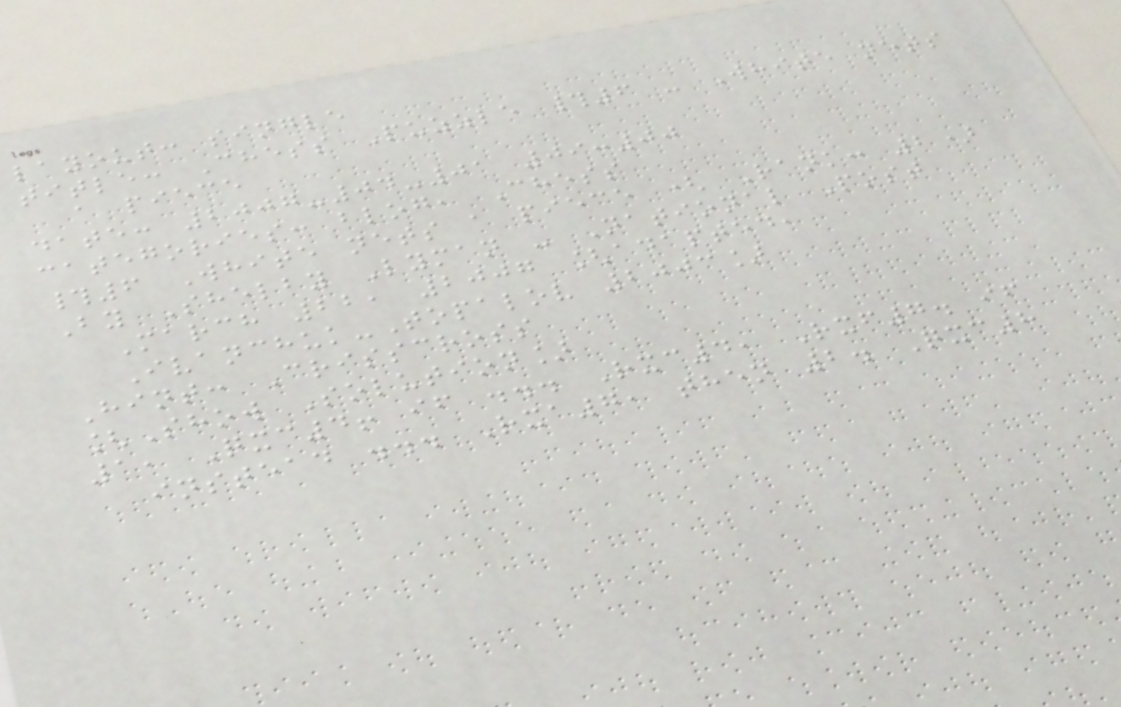layout: single
title: Chess Puzzle #6 - White nets
a piece
date: 2007-04-01 09:00
categories: blog, Chess
#6 White nets a piece ( Rank: 2)
By Shelby Lyman - National Post
March 22, 2007 [adapted,
Ivanchuk-Topalov 2003]
Hint: Crisscross
[Show Solution]
1, Qxc4! if ... Rxc4, Rxf7. if
instead ... Rxa7, then 2. Qxc8
